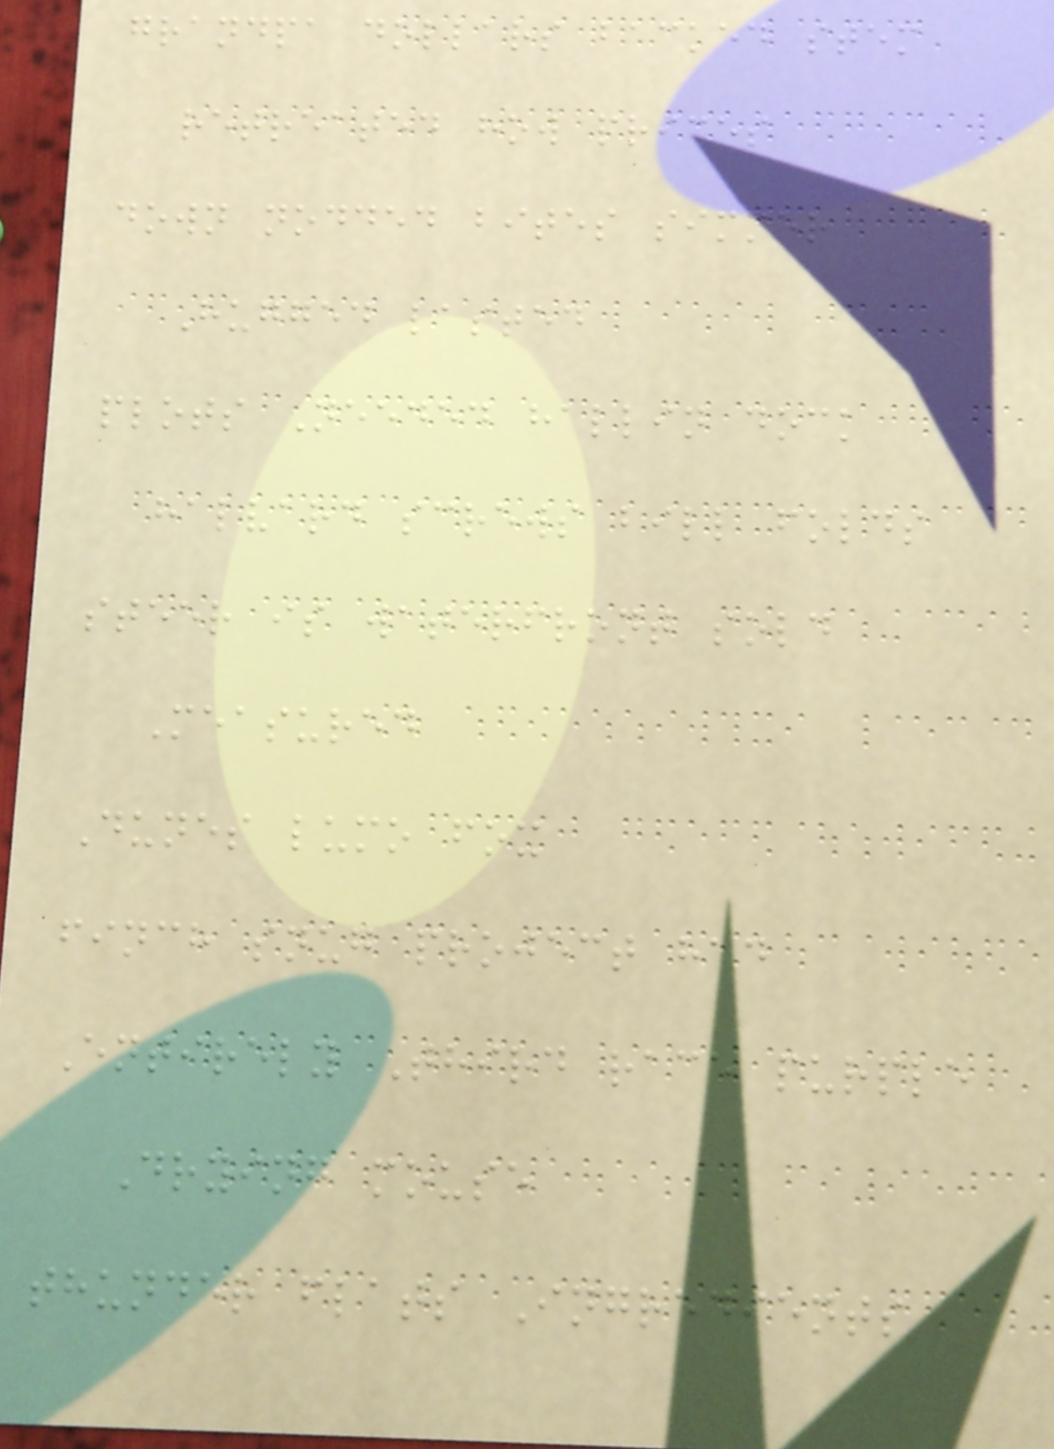grandpa dollars backed stem
retreated how prices
down nodded bites simmer
Hugged lasted
plots Needed hallin dock
halvard screws bill folds
steer is waterfront sold
Measured
Dunes lumo fox
finch snug project had
Entirely Third race purple
Drying mouse
thunder flats Ingredients
